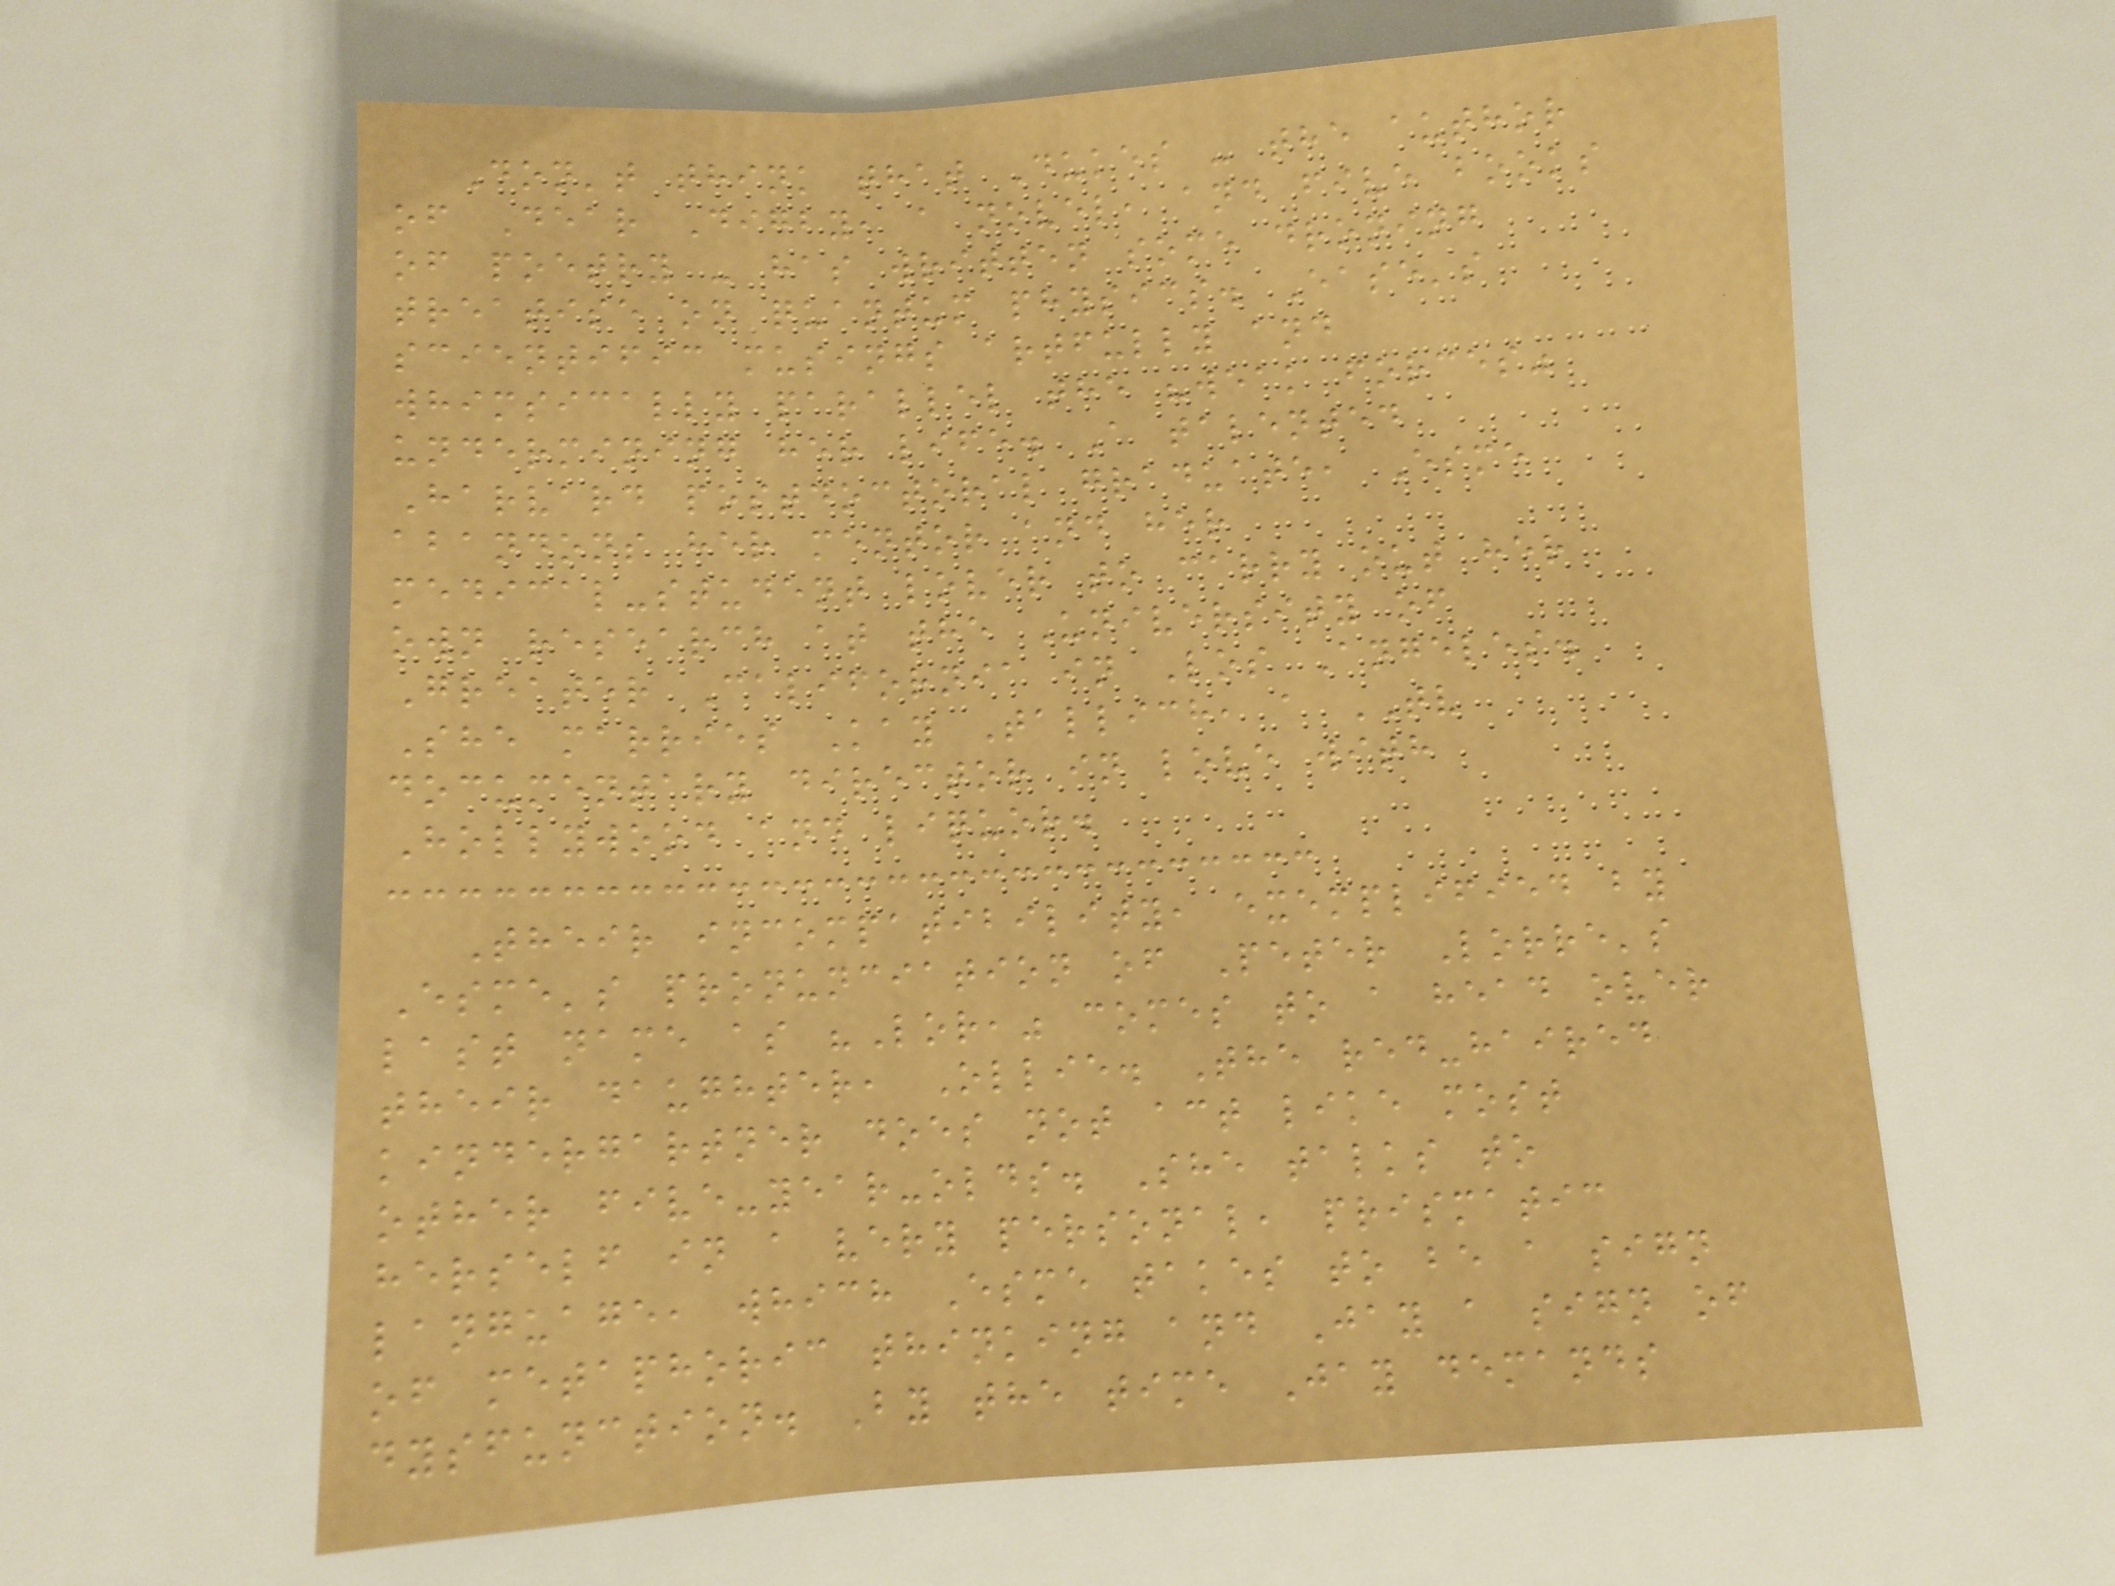Don't think that Dukes - the author
of Dear Digby, a novel, and five books
of poetry - has written some droning
treatise on quantum physics. Ease's
scientific musings artfully and
whimsically parallel the "weak forces"
undermining her life. A talented
Harvard postdoctoral graduate, Esme
abandons her mentor and her
medical-student lover to carry out her
own research at the University of
Greater California in Los Angeles.
She marries Kay Tallich, a TV
documentary director in love with
Hollywood and liquor.
Their incompatibility, exemplified by
Esme's pronunciation of Peter Lorre's
last name as "Lor," comes to a head over
their daughter, Ollie. The red-haired
kindergartner does not act like most
other five-year-olds. She talks to
herself in a very personal, prismatic
language, which Esme takes to be a sign
of metaphoric thinking and Jay a sign of
dysfunction. By the time Jay demands
